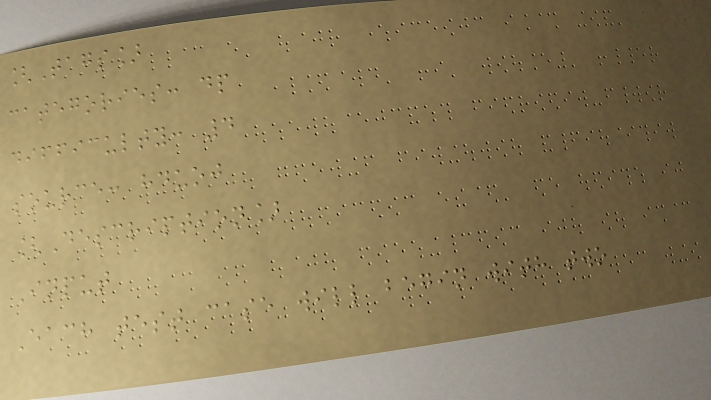[Tags]
categories: dp
difficulty: 4
source: hduoj
[Description]
Input
Each test case will begin with two
